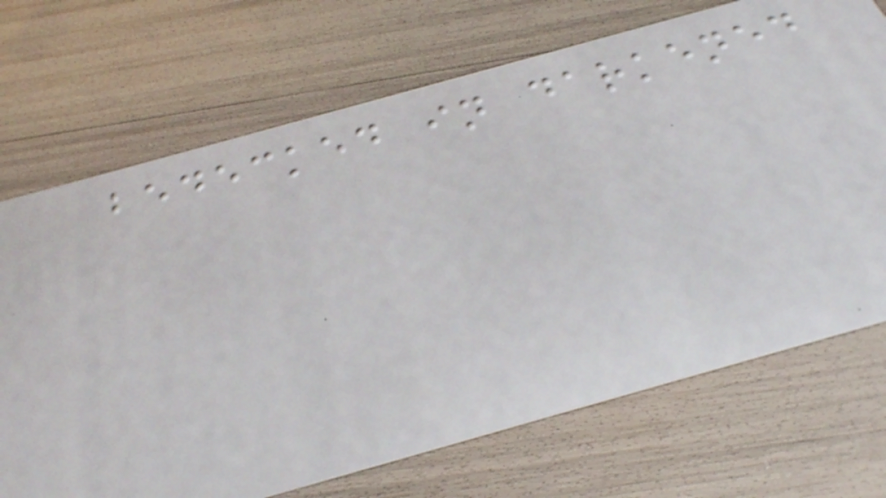bedecked in darkened
